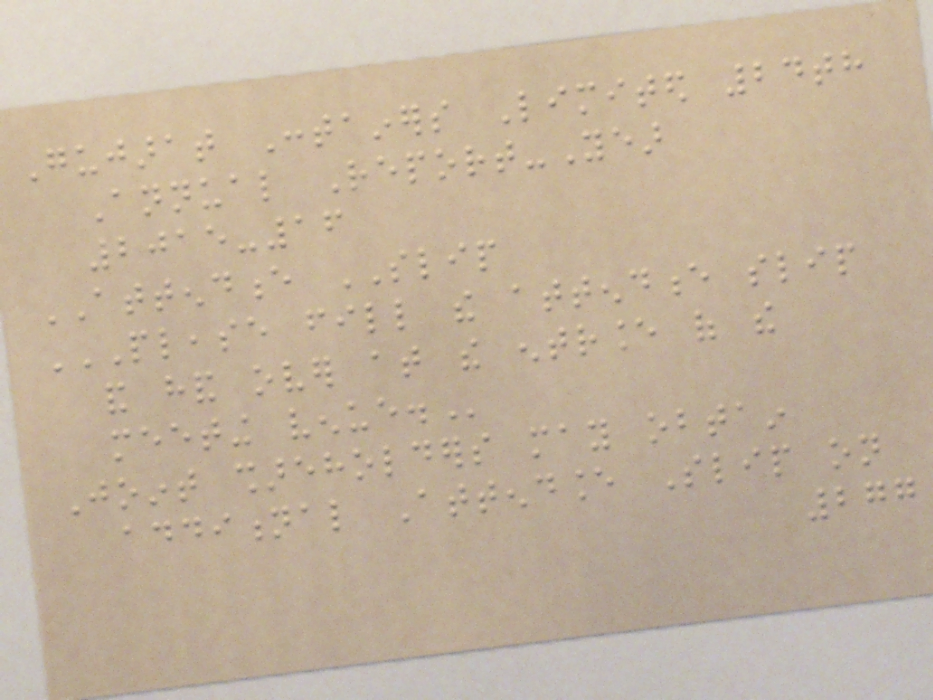Gujarat Containers Limited 24th
Annual Report-Year
2015-16
ATTENDENCE SLIP
PLEASE FILL THE ATTENDENCE SLIP
AND HAND OVER AT THE ENTRANCE OF THE
MEETING VENUE.
Joint shareholders may obtain
additional Attendance Slip on
277
